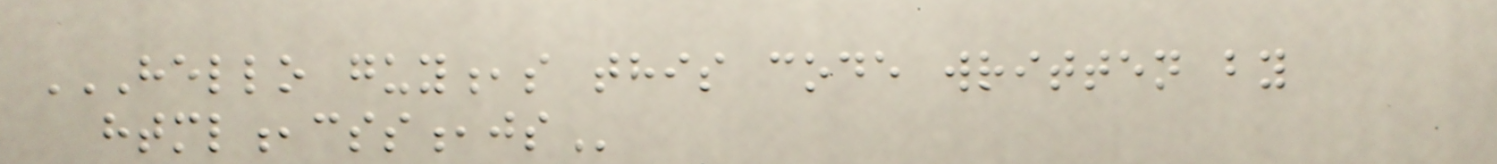HELLO GUY,S THIS CODE WRITTEN BY
HTML,CSS,JS
